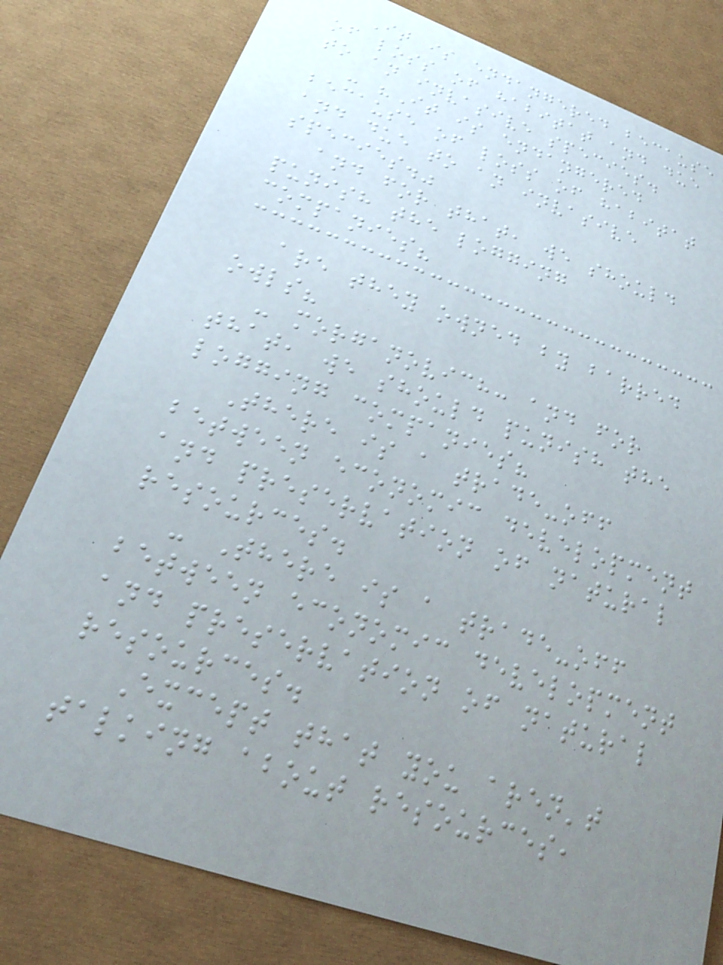It is endangered because
of loss of habitat and due
to an invasive species.
- "It is endangered
because of loss of habitat
and due to an invasive
species."
and for that, we should
punish the logging
companies?
are they owned by barred
owls?
- morganovich: and for
that, we should punish the
logging companies?
There is a trade-off
between economic development
and preservation of natural
resources.
- There is a trade-off
between economic development
and preservation of natural
resources.
Except that you aren't
talking about resources,
